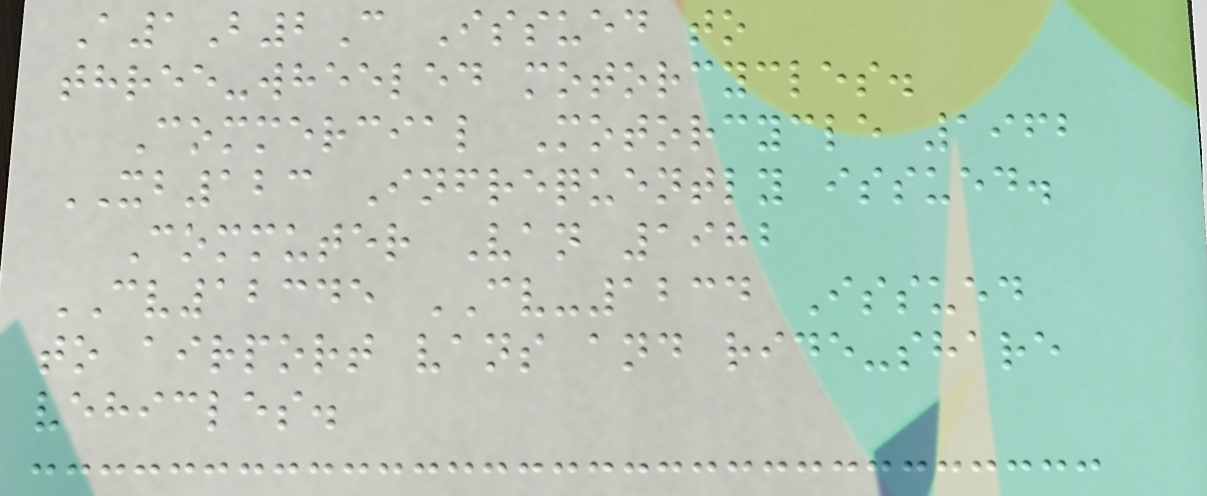A1B2C Issued to
three-wheeled motorcycles.
Commercial Motorcycle 1962
XB123 Infrequently issued.
Commuter Van 1982
CV12345 CV-1234 Issued
to airport vans and ride-share
vehicles.
